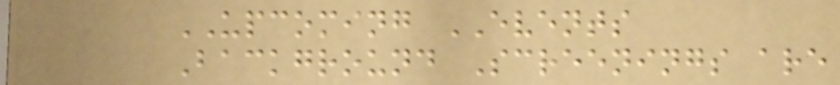UPCOMING EVENTS
Background Screenings are
